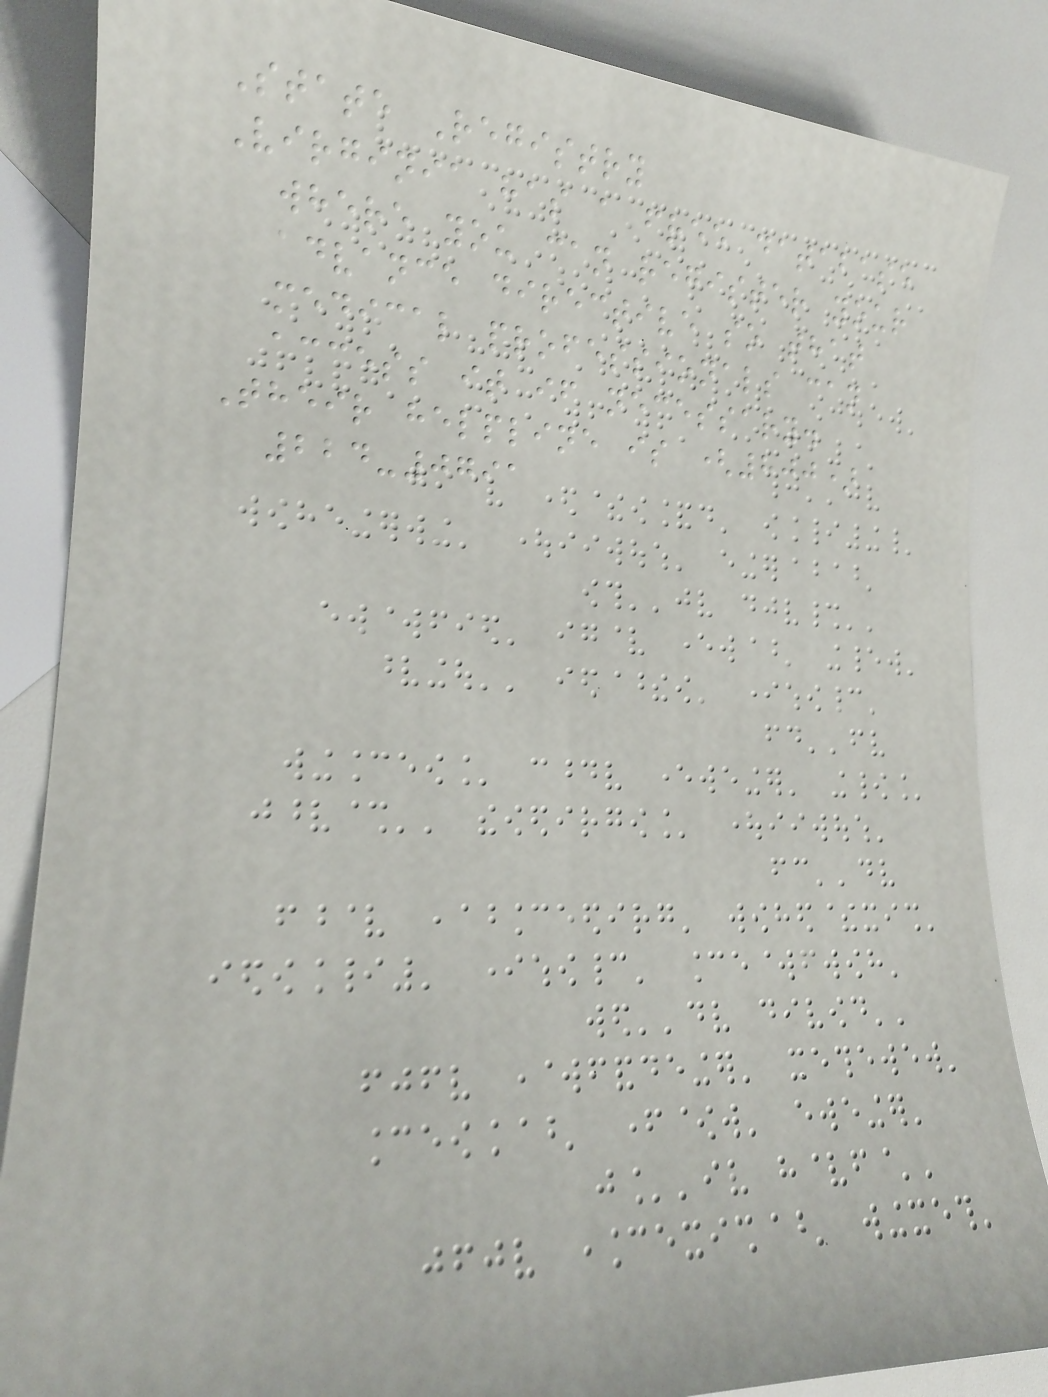State Registry
Virginia has a free database
where you can register your
advance directive so that
medical professionals can
access it if necessary.
Their helpline is (800)
224-0791
